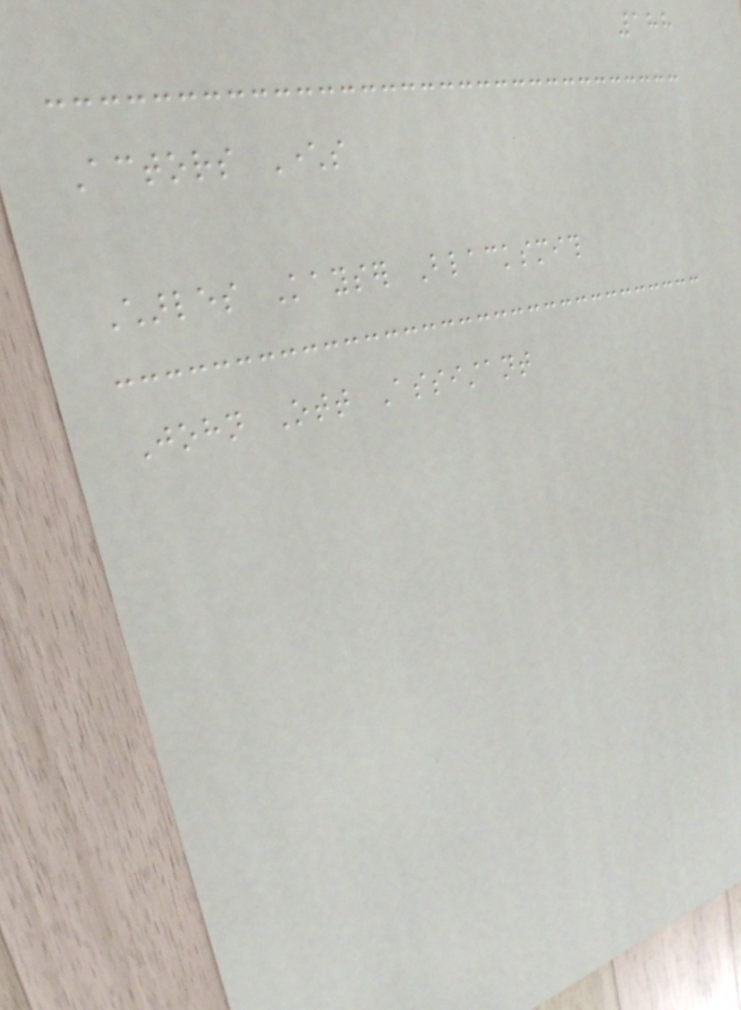188
Actors Characters
Charles Kayser Blacksmith
John Ott Assistant
